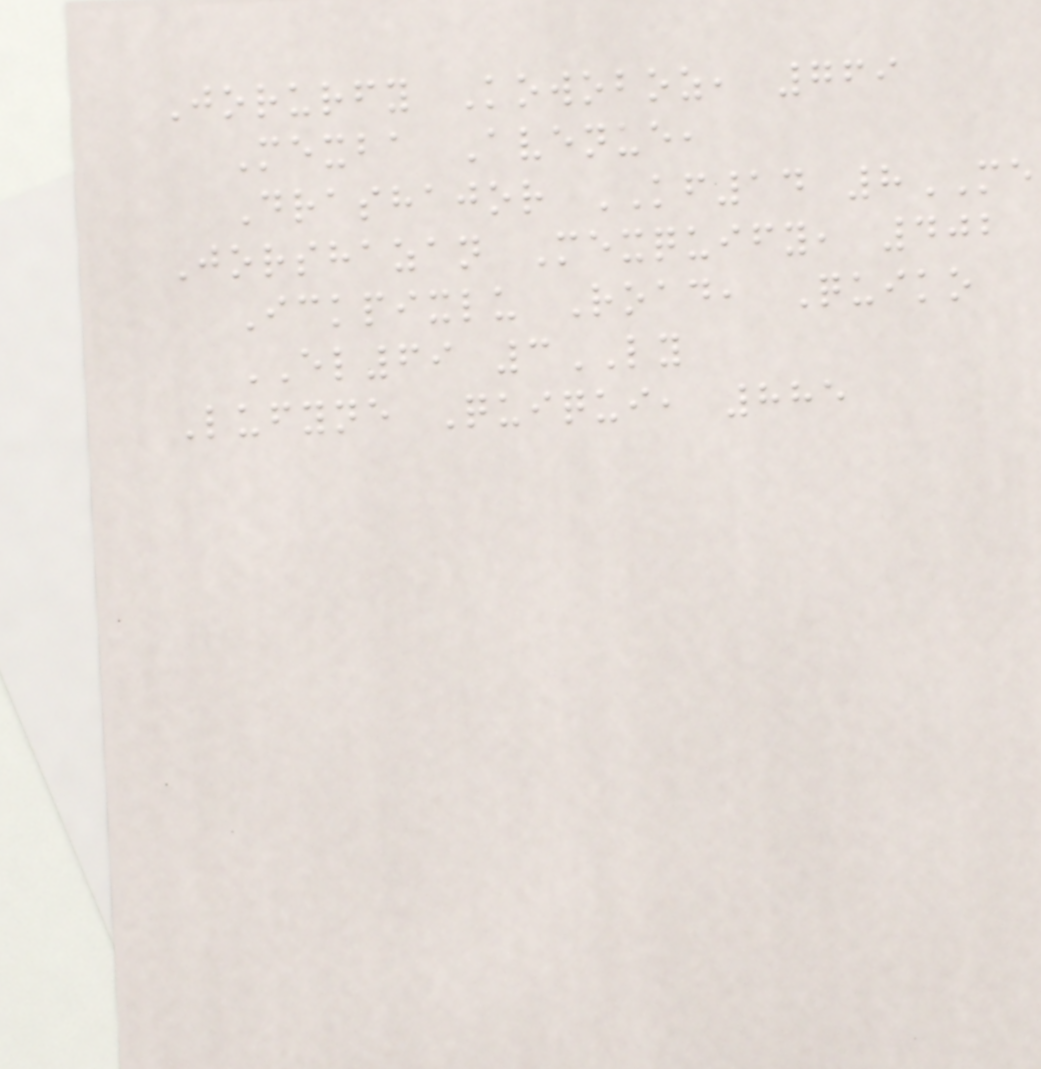Jorurfy Kowoboz, 769
Mexba Avenue,
Drashajor KF14 8ME
Jorshazan Mexquify, 402
Ickpixlu Road, Quiko
EL69 3LY
Lufyne Quiqui, 885
